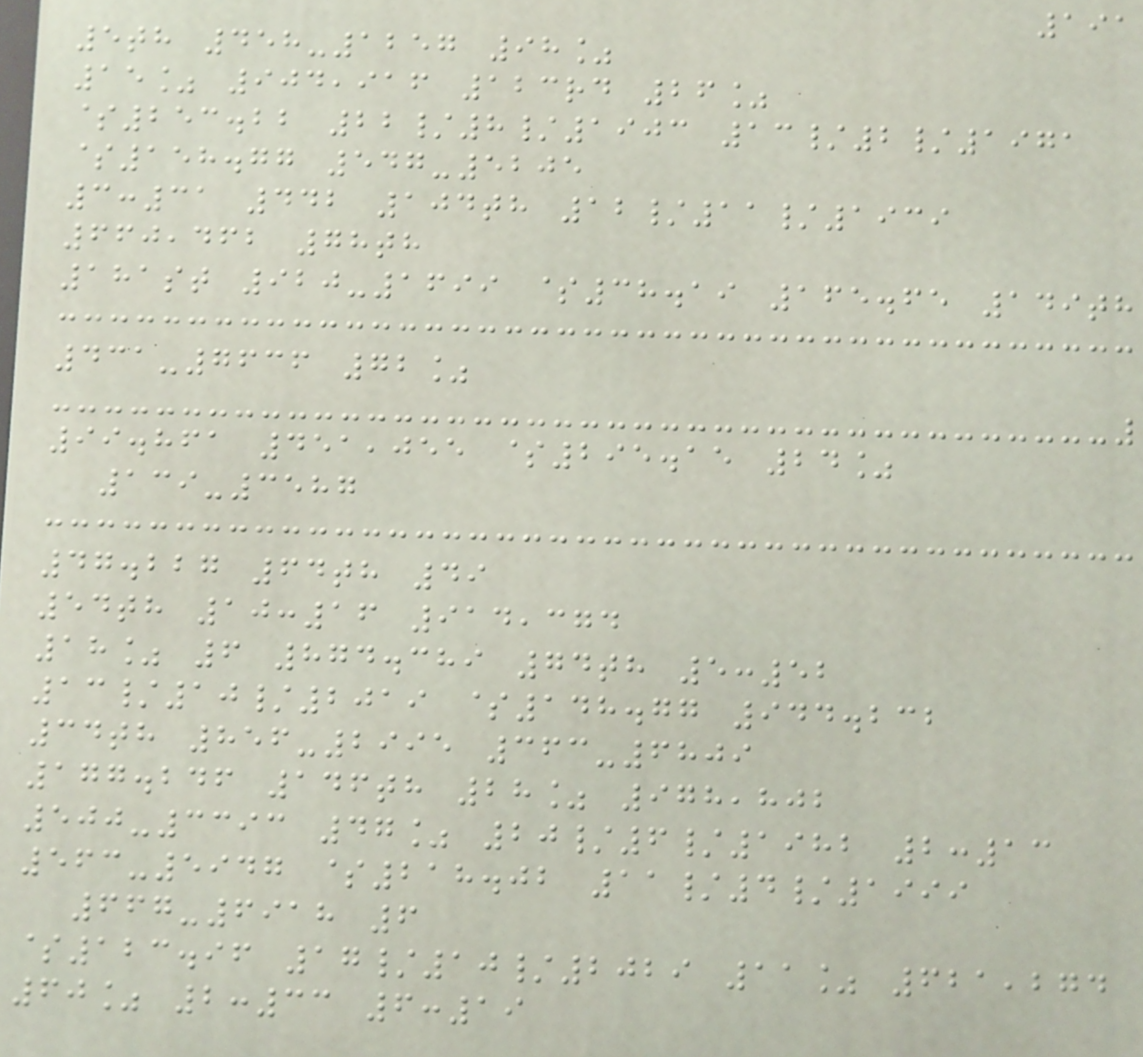191
5th 458-1257 98%
15% 904,916 123rd 26%
$253.22 22/8/1903 13/2/1971
$158.77 547-5205
3:31 442 104th 12/11/1939
660,462 78th
181st 920-1699 $38.19 165.65 149th
431-7636 72%
99.861 451,055 $295.15 24%
139-3587
47.227 64th 49
54th 10:16 914,374
18% 6 874.389 74th 5:52
13/10/2019 $148.77 944.232
34th 856-2995 363-6809
177.246 146th 28% 978,802
500-3393 47% 20/6/1982 2:13
563-5947 $218.02 11/4/1999
667-6918 6
$123.96 17/10/2029 11% 621,274
60% 2:33 6:19
